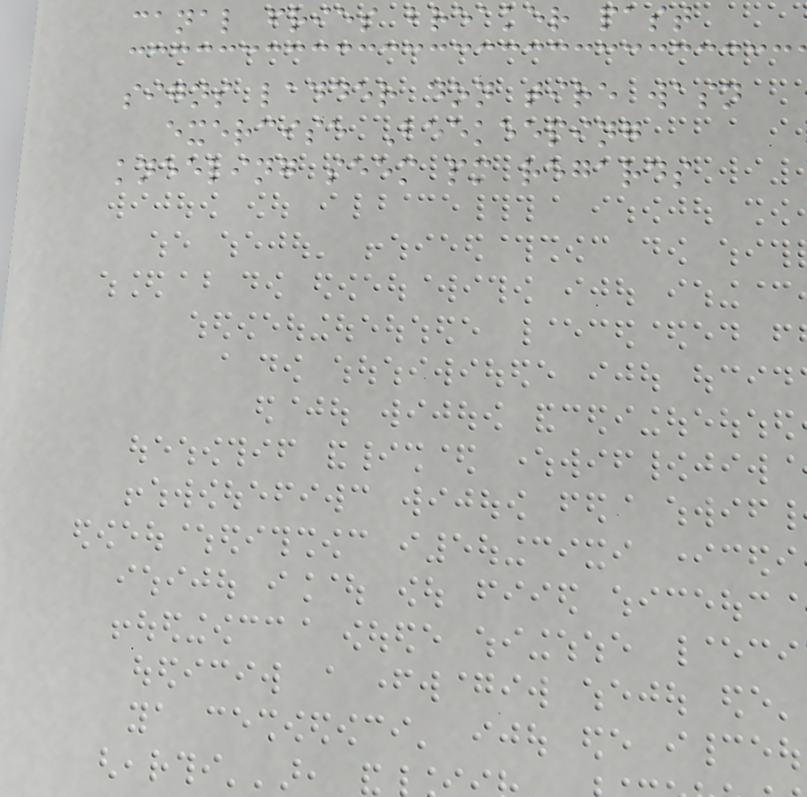canal fries breaker past
signs ladder don tire wasn
exercise Beekeeping
kneeling seem pm regards
